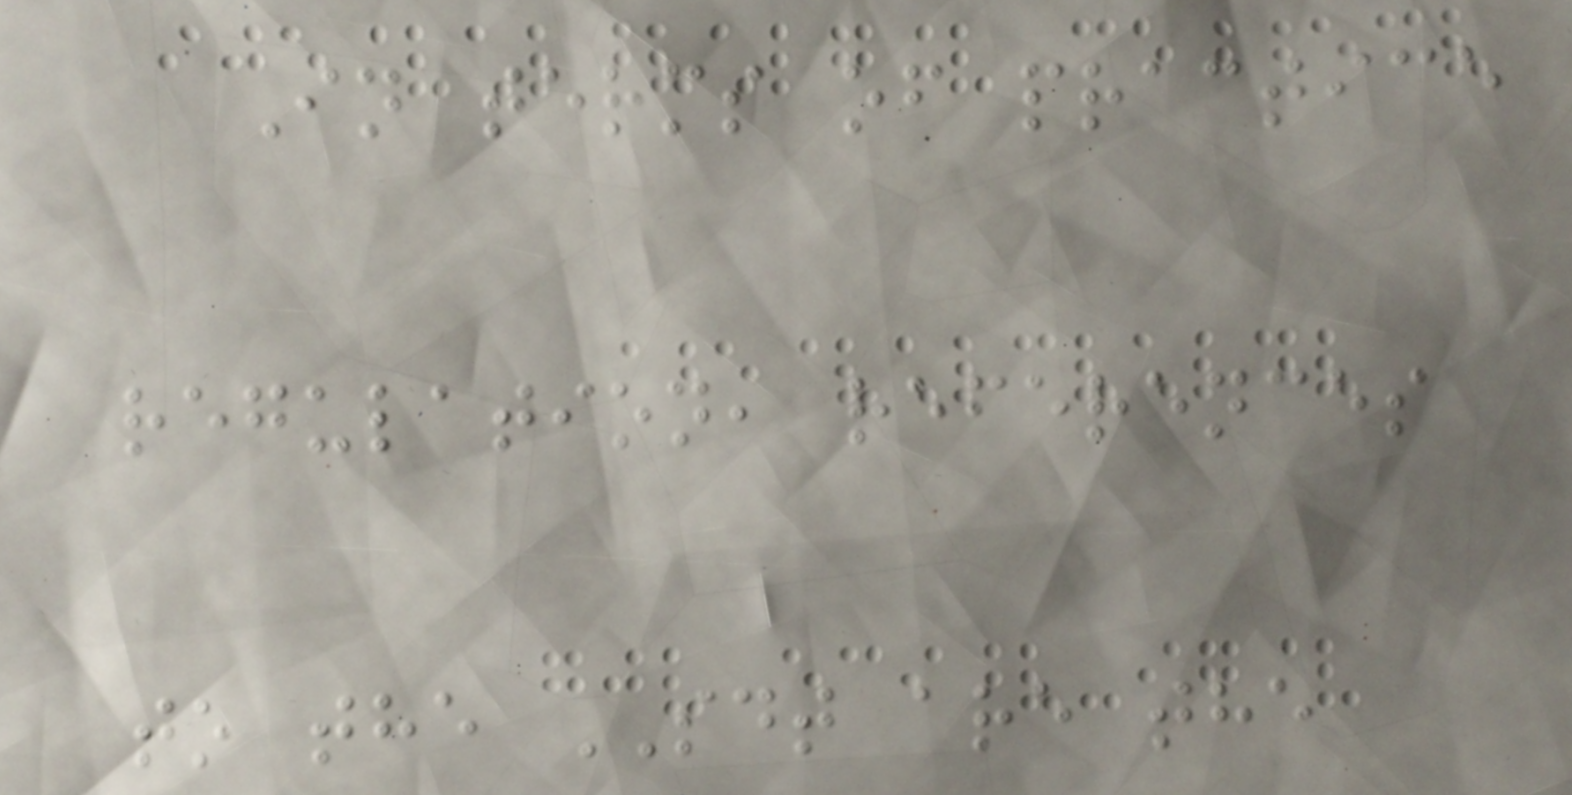In terms of practice
regulation, references
to the SDT are the
